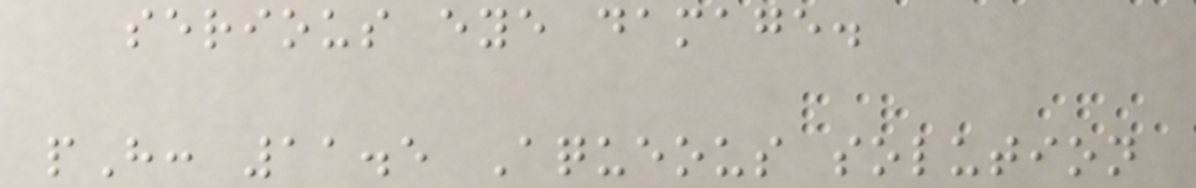serious eye damage.
pH: 11.5 Aqueous solution
